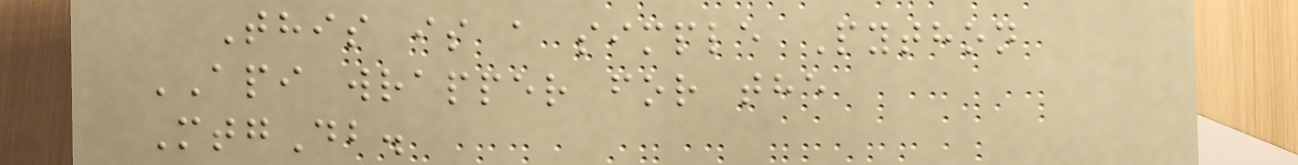This is a simple Python
API wrapper for the
MtgDb.
